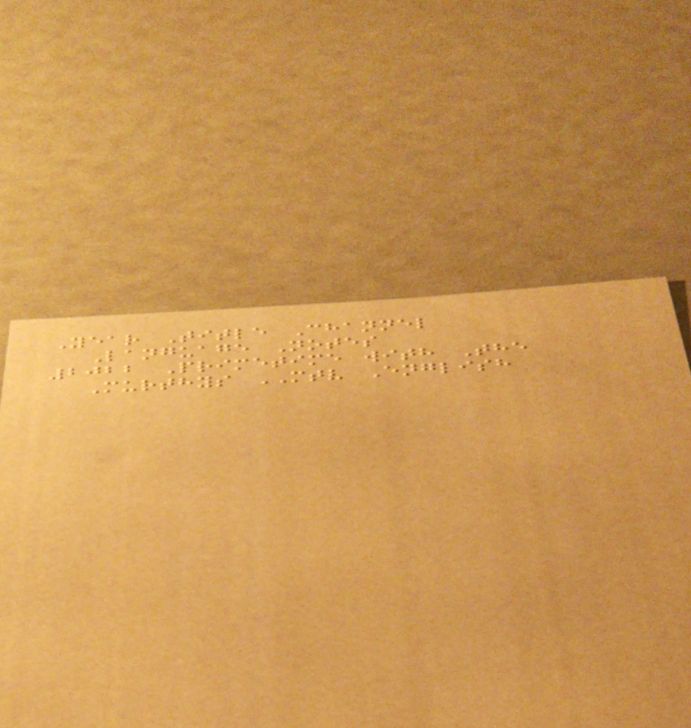Year Title Channel
Language Notes
2022 Primetime with The
Murthys MTV English
